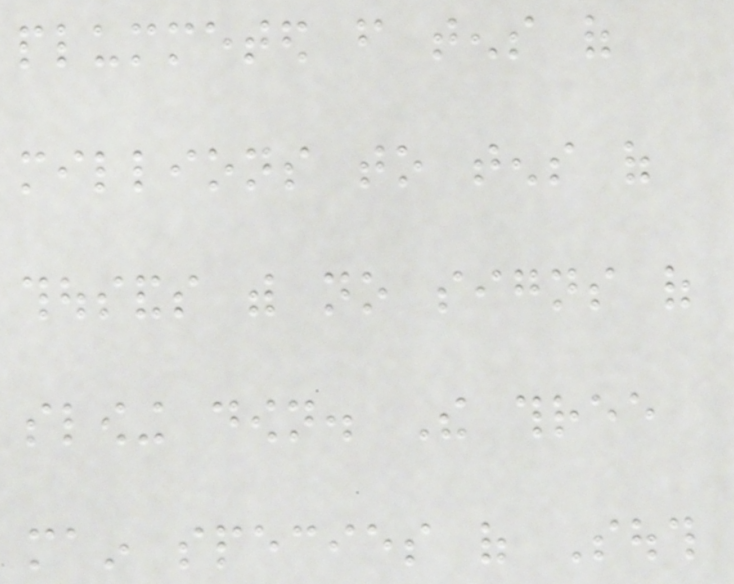plummeted from tens of
millions to tens of
thousands with no signs of
slowing down. The three
main species of South
